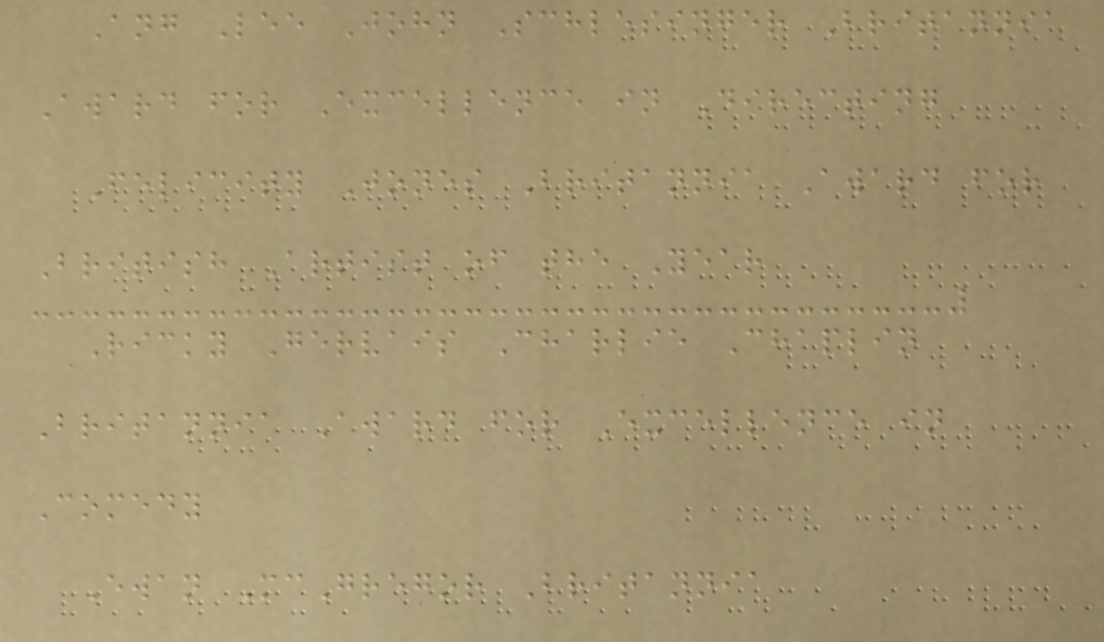Ang Lee John Schlesinger Britannia
Award for Excellence in Directing
Felicity Jones Britannia Award for
British Artist of the Year
Ricky Gervais Charlie Chaplin
Britannia Award for Excellence in
Comedy
Ewan McGregor Britannia
